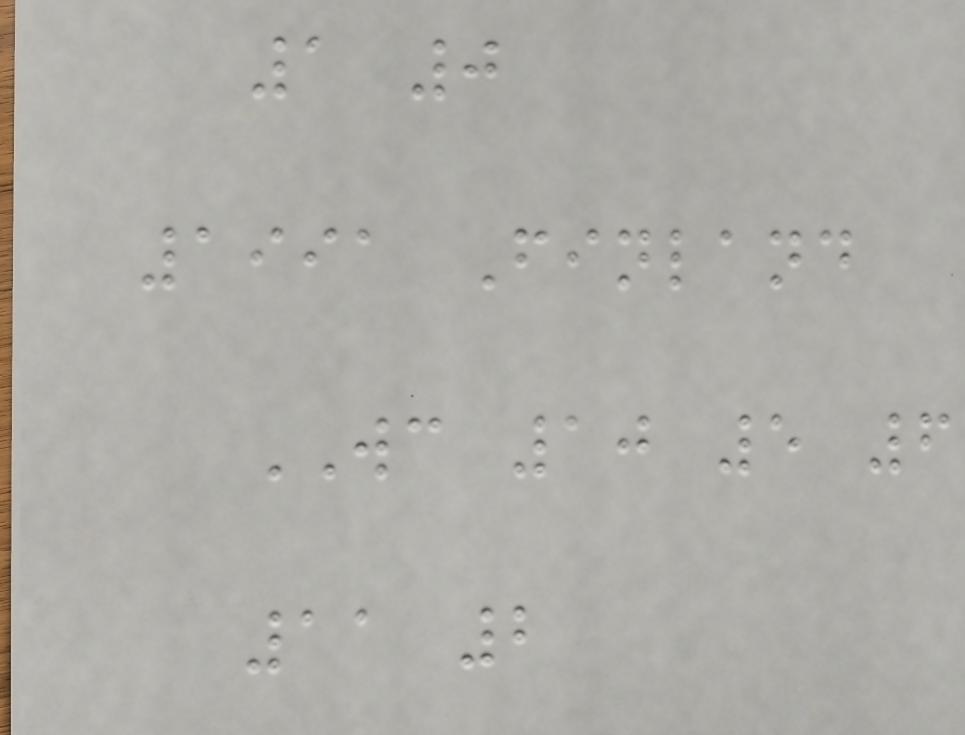1 0
1991 Finland
WC 10 5 6
11 2
